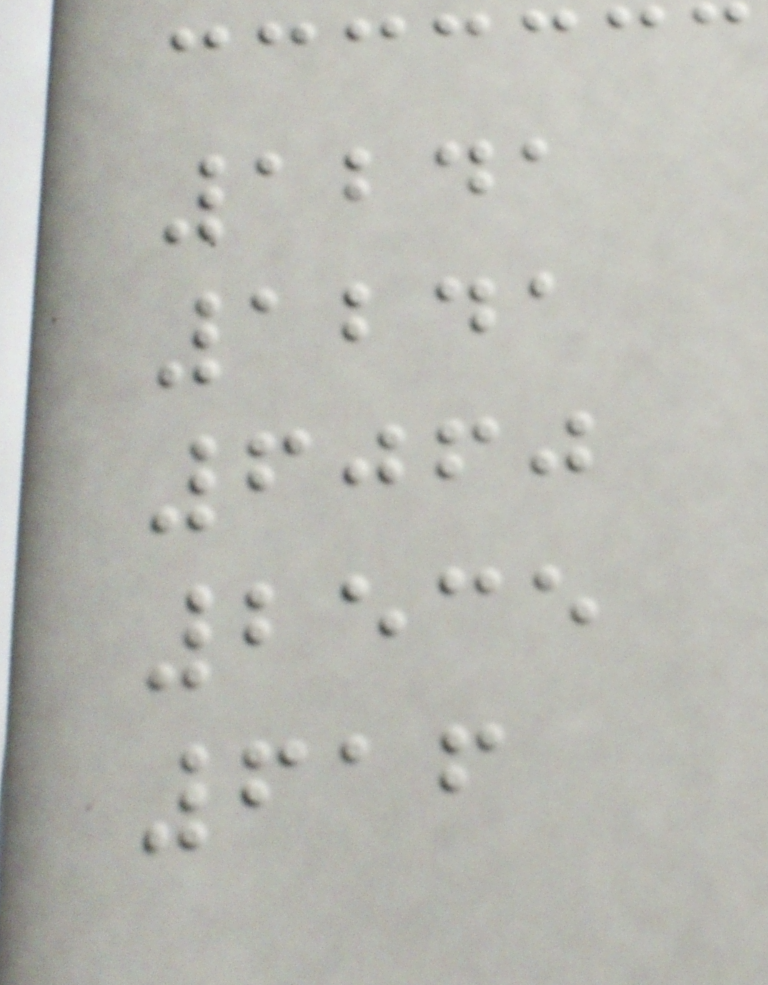1241
1241
6060
2535
616
